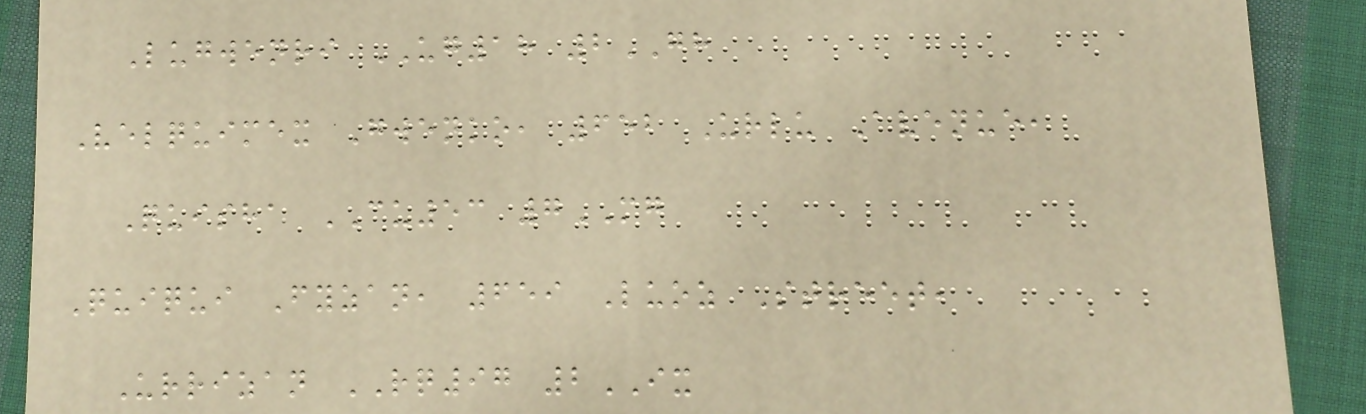Lugwenri UG18 2GH
Velquimex Gwenko, 652 Urlu Avenue,
Quisha CU53 7MG
Quiqui Fyzan, 659 Luoz Street,
Urrizan RQ97 2IX
